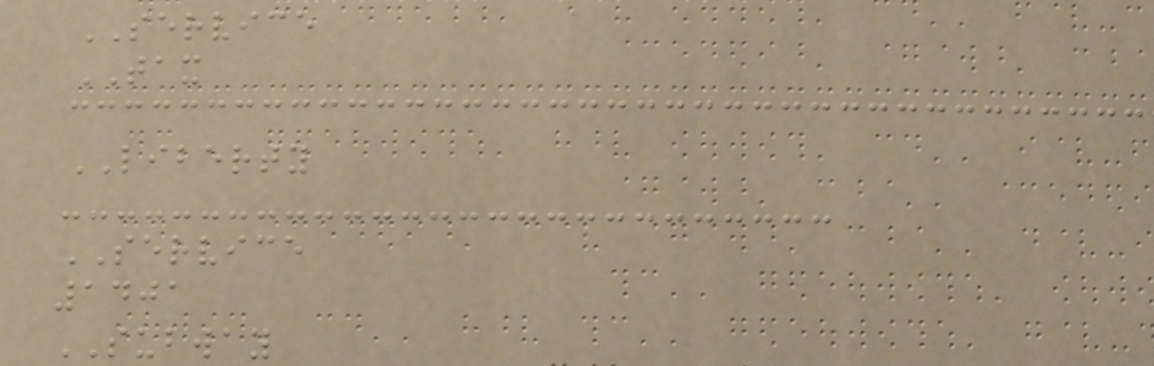SERVICE
TAX
LIBERTY
SERVICE
1401
SUBWAY
